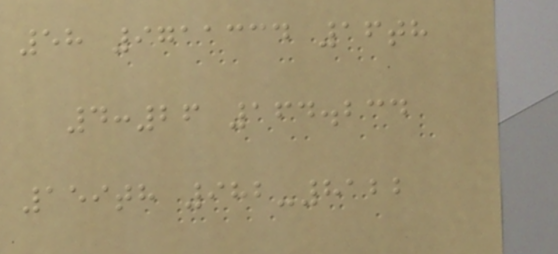58 9711334 16th
4:26 164.234
159th 982-8122
